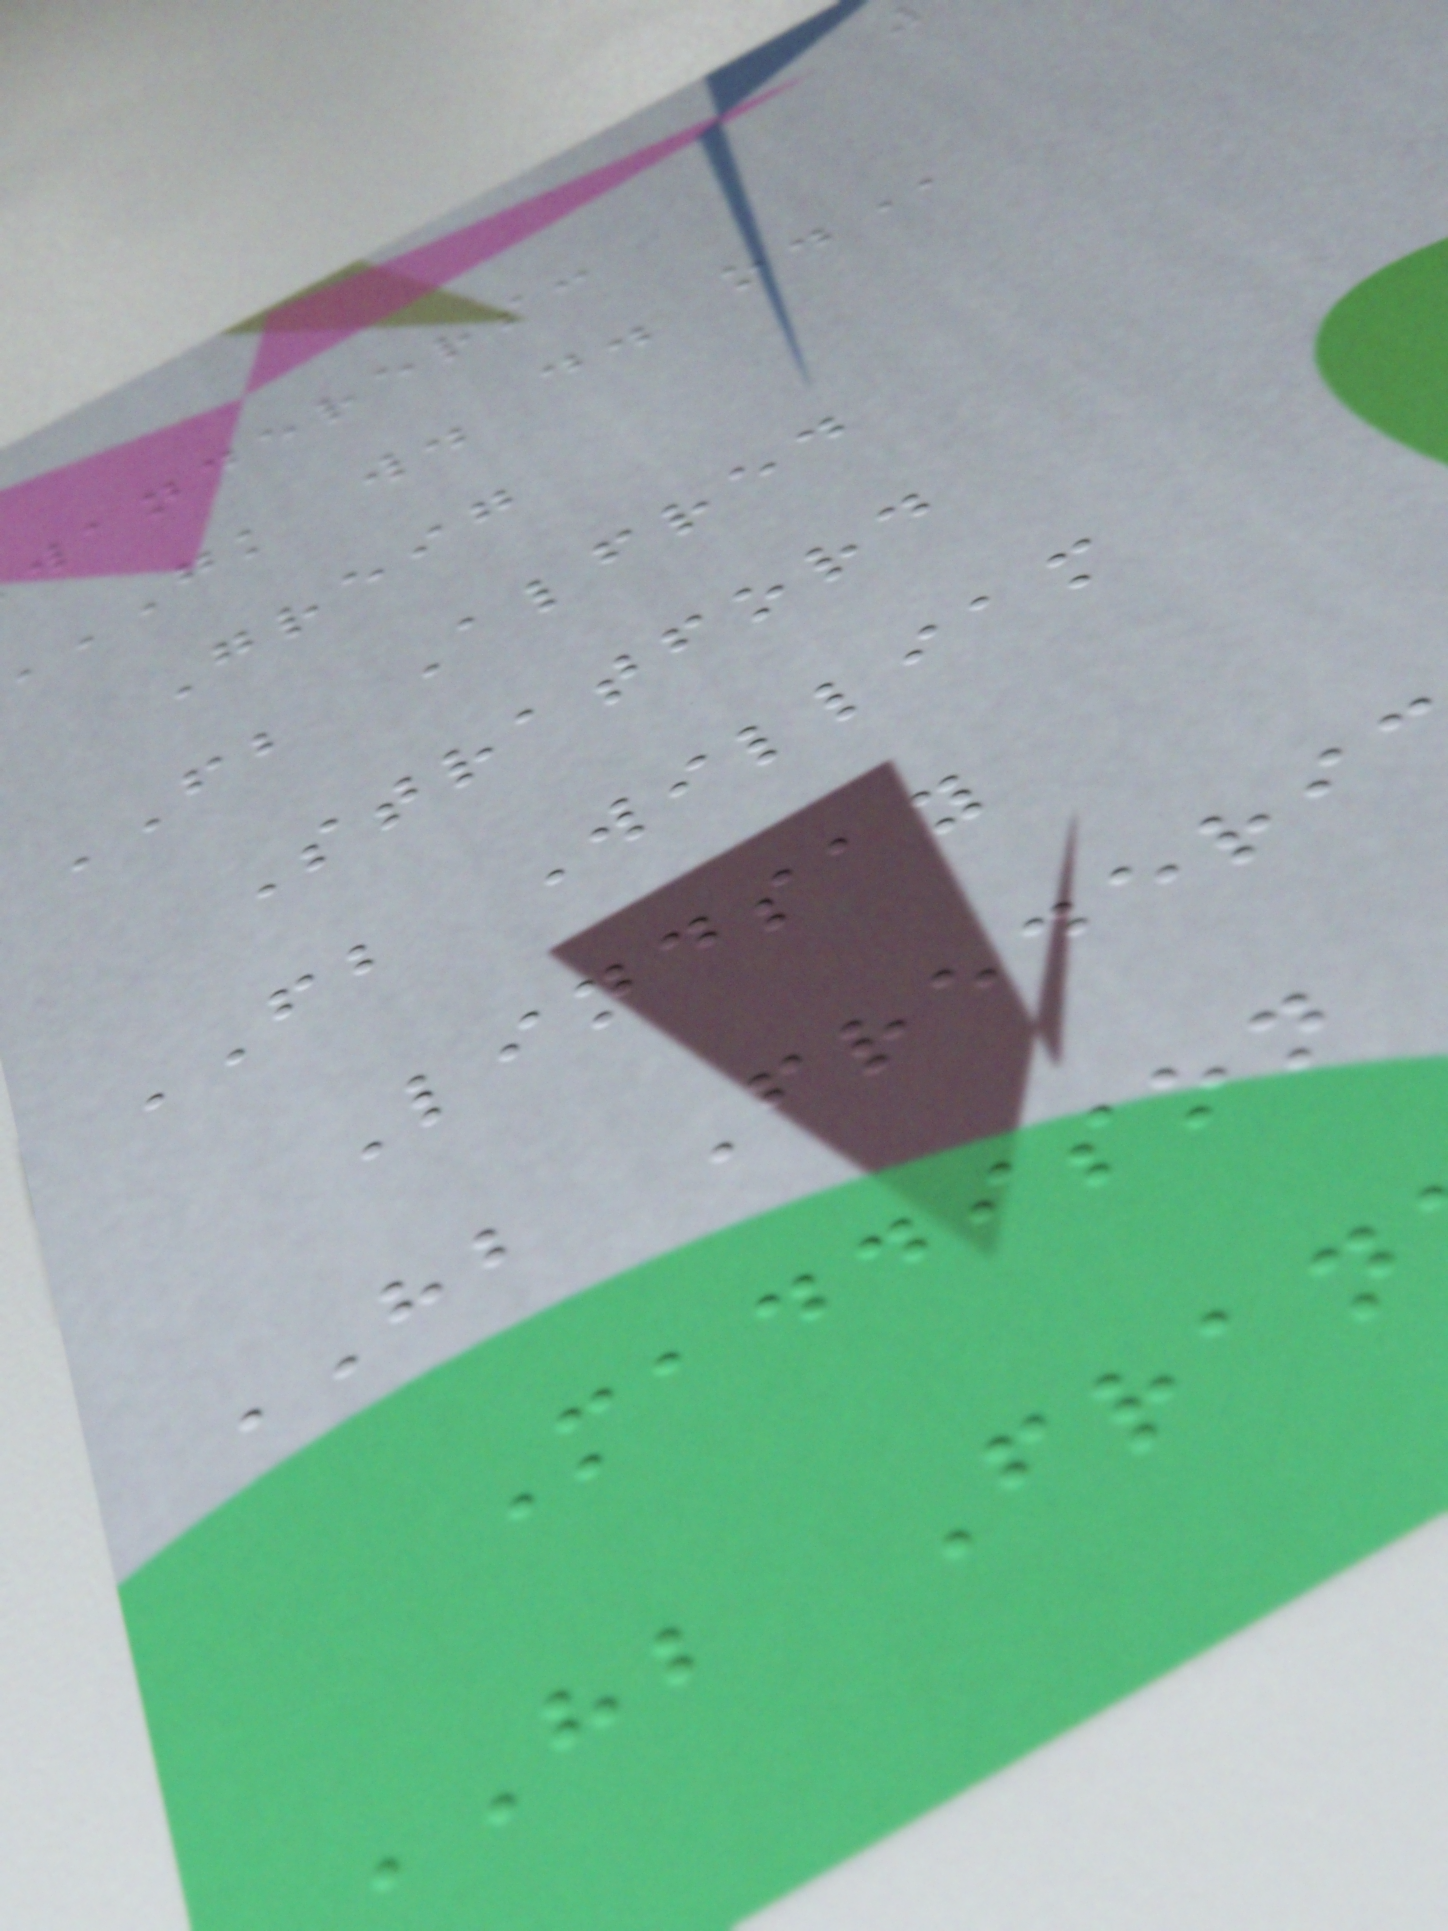wanderers:
GK w. d.
Greig
FB Alfred
Stratford
FB William
Lindsay
HB Frederi
Maddison
HB Fran
